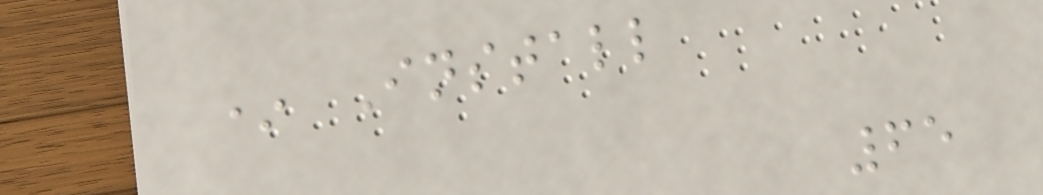* Install
65
